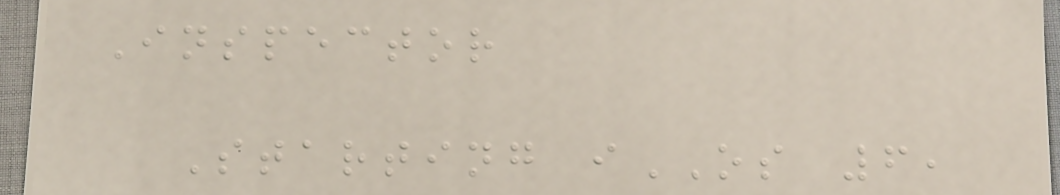Inspector
Starting iOS 6,
